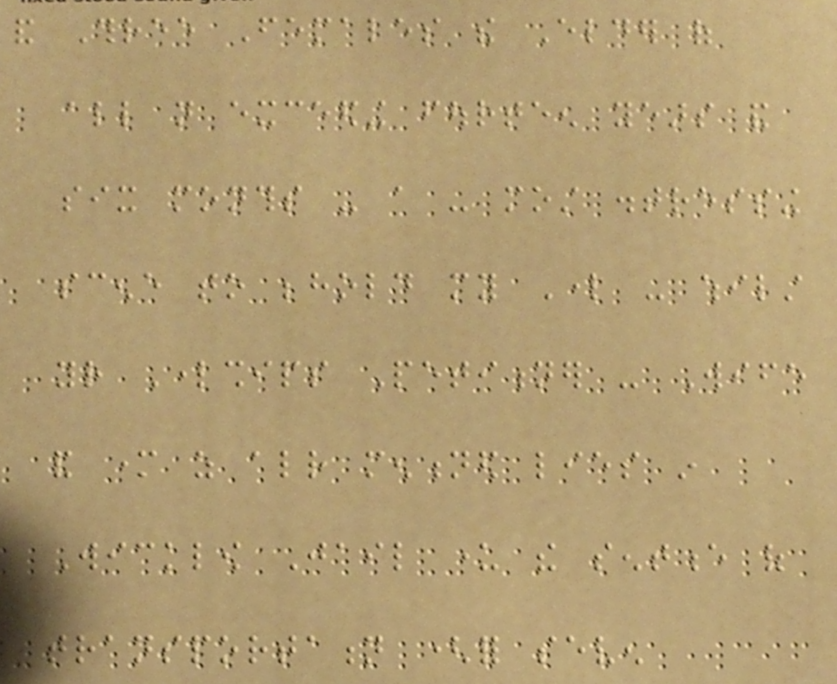and Three Females the Elder of
all not exceeding fourteen years and
six months - a - most distressing
scene to behold my Lord - whilst
your Lordships Petitioner - Wife
and mother as already mentioned lies in
Wicklow Jail under the sentence of
transportation (for seven
